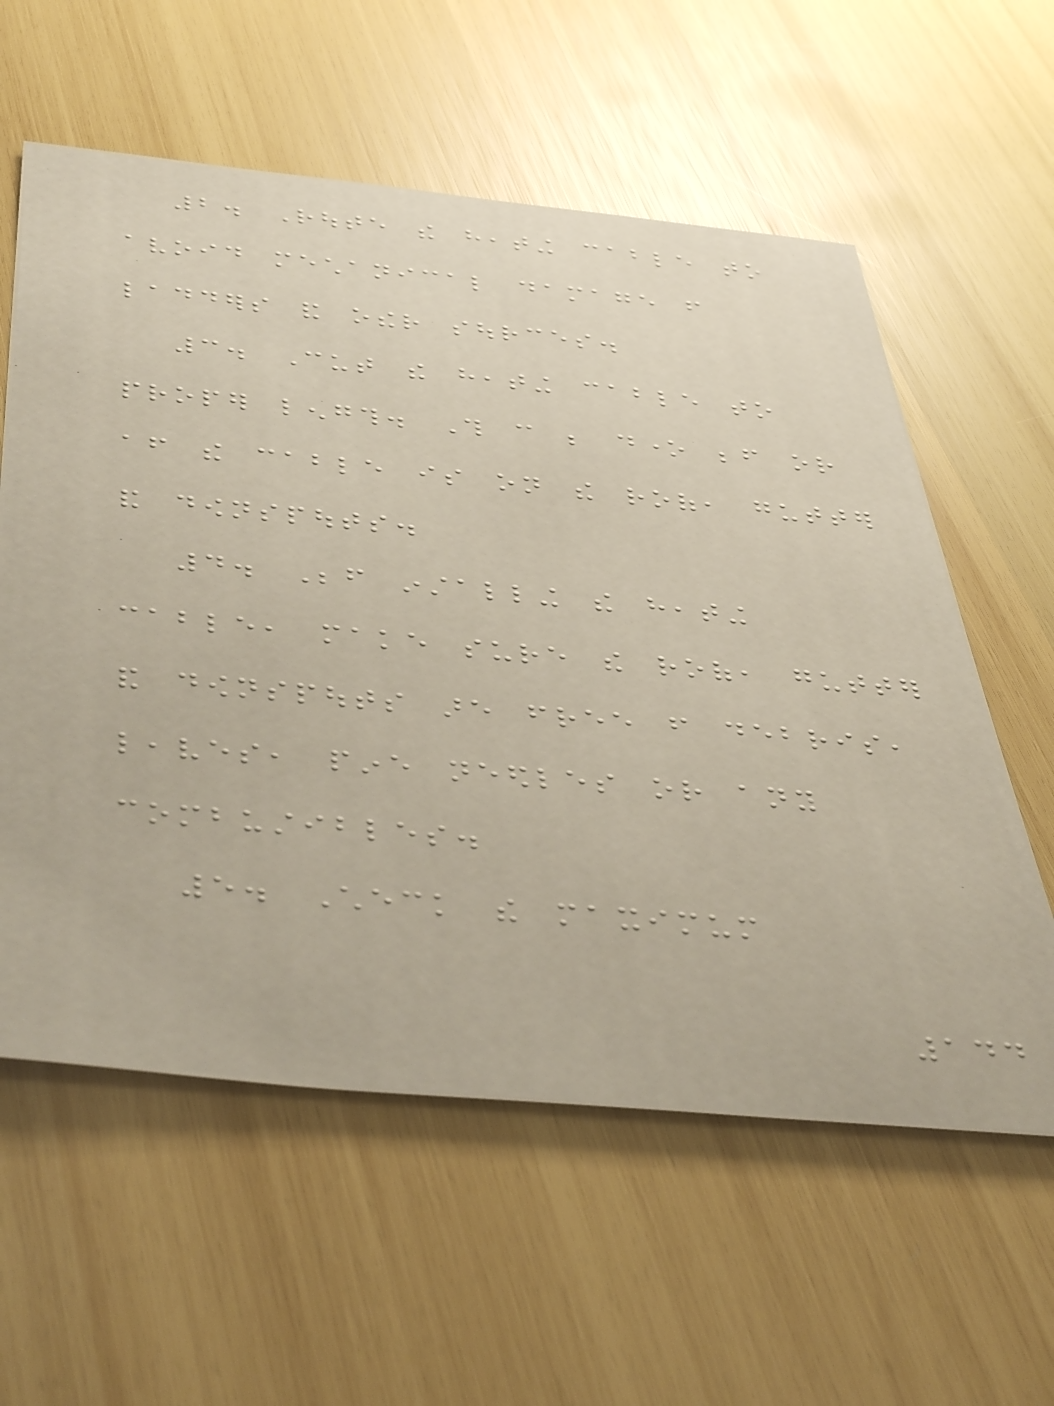2. Route the heating cable to
avoid mechanical damage from
ladders and other sources.
3. Cut the heating cable to
proper length. This can be done before or
after the cable is on the roof, gutter
and downspouts.
4. Before installing the heating
cable, make sure the roof, gutter
and downspouts are free from debris,
leaves, pine needles or any
combustibles.
5. Check the maximum
144
